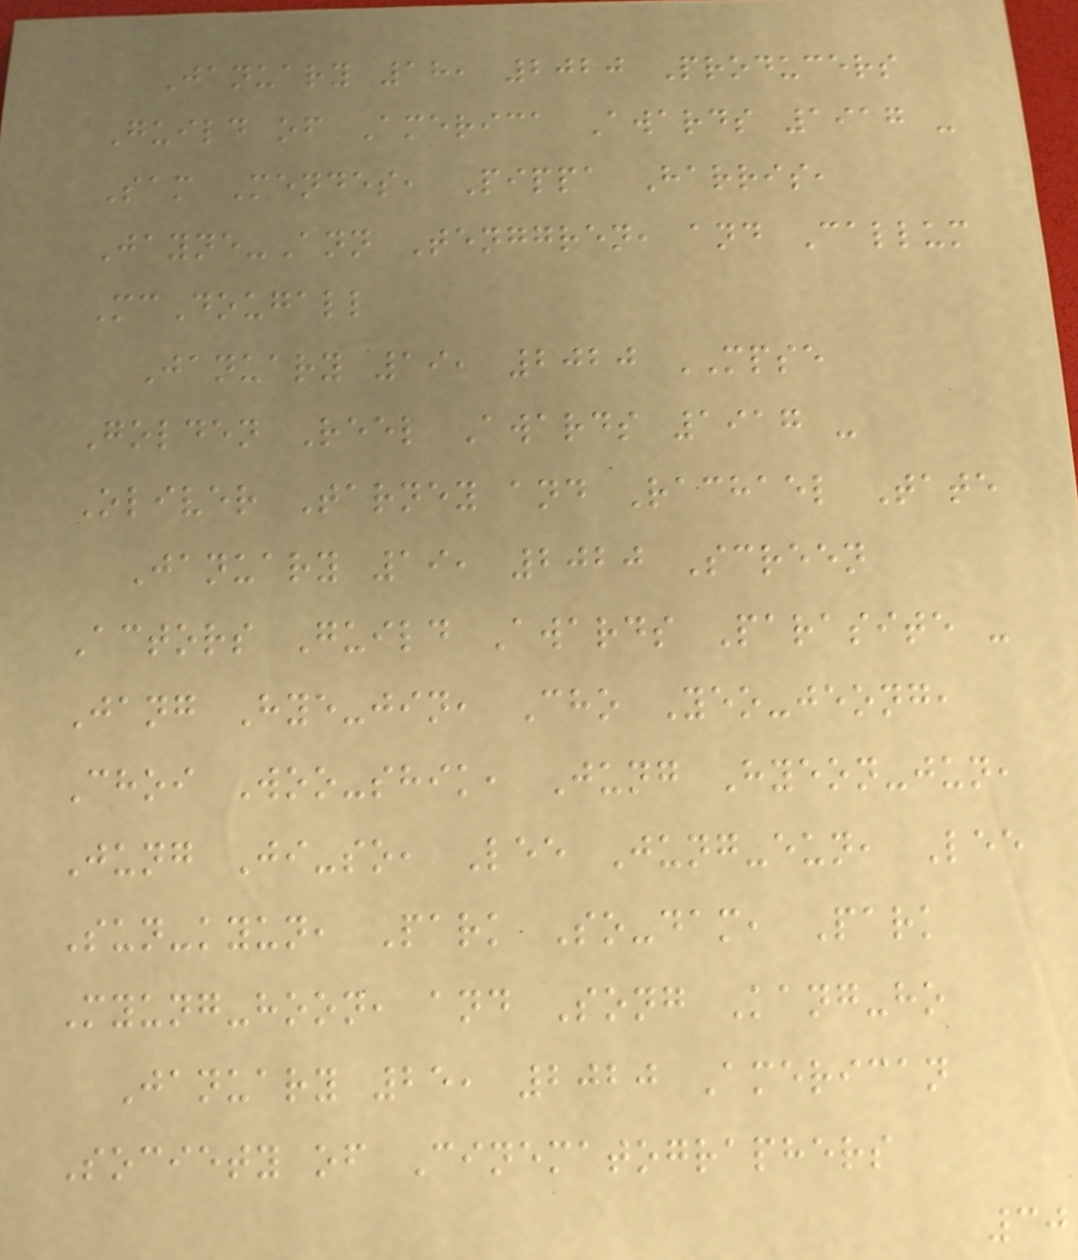January 18, 2020 Producers
Guild of America Awards 1917 -
Sam Mendes, Pippa Harris,
Jayne-Ann Tenggren, and Callum
McDougall
January 19, 2020 MPSE
Golden Reel Awards 1917 -
Oliver Tarney and Rachael Tate
January 19, 2020 Screen
Actors Guild Awards Parasite -
Jang Hye-jin, Cho Yeo-jeong,
Choi Woo-shik, Jung Hyeon-jun,
Jung Ji-so, Lee Jung-eun, Lee
Sun-kyun, Park So-dam, Park
Myung-hoon, and Song Kang-ho
January 25, 2020 American
Society of Cinematographers
30
